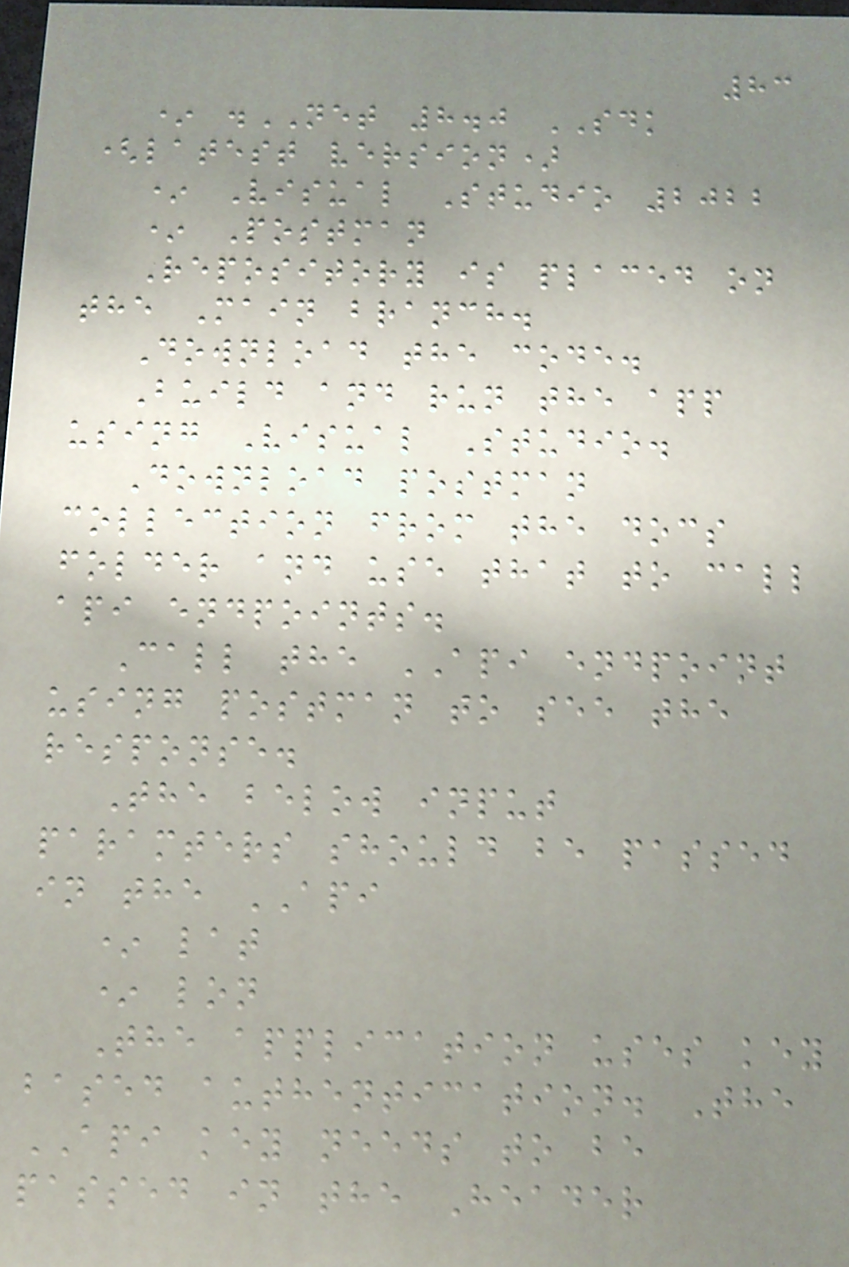83
* .NET 8.0 SDK
(latest version)
* Visual Studio 2022
* Postman
Repository is placed on
the Main branch.
Download the code.
Build and run the app
using Visual Studio.
Download postman
collection from the docs
folder and use that to call
api endpoints.
Call the API endpoint
using postman to see the
response.
The below input
paramters should be passed
in the API
* lat
* lon
The application uses key
based authentication. The
API key needs to be
passed in the Header
